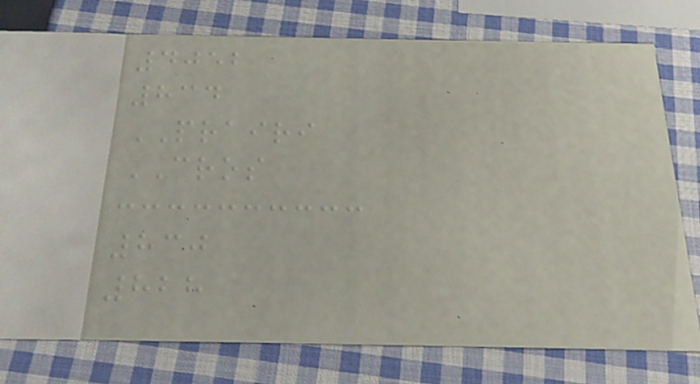4052
834
PRAIRI
CROS
830
828
